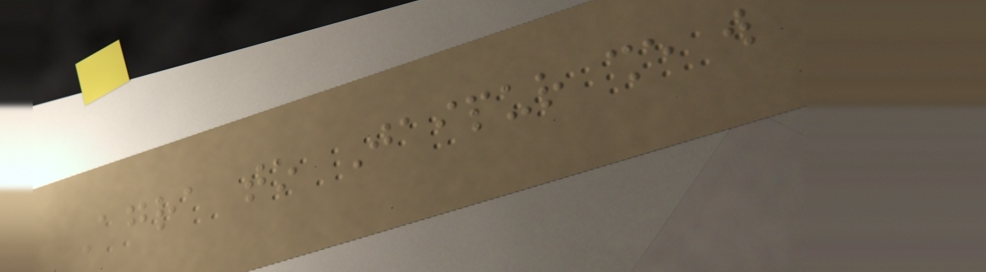Agra to Jaipur she will
